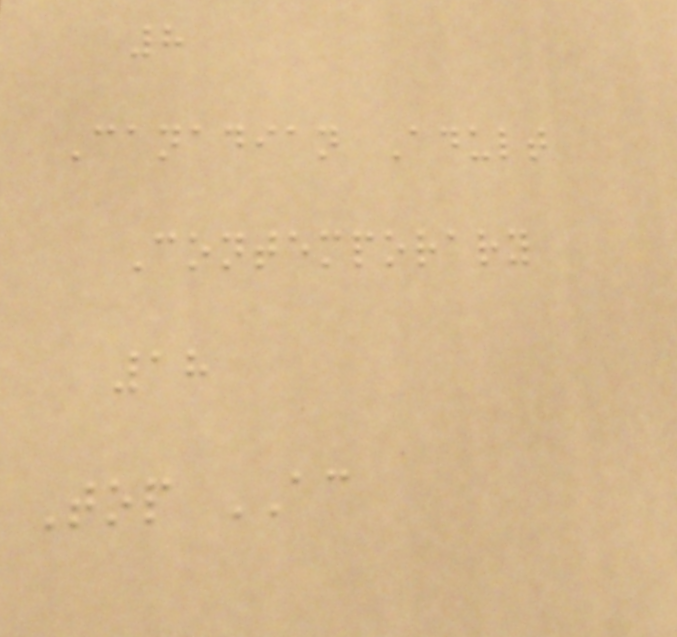8
Canadian Adult
Contemporary
18
Top AC
